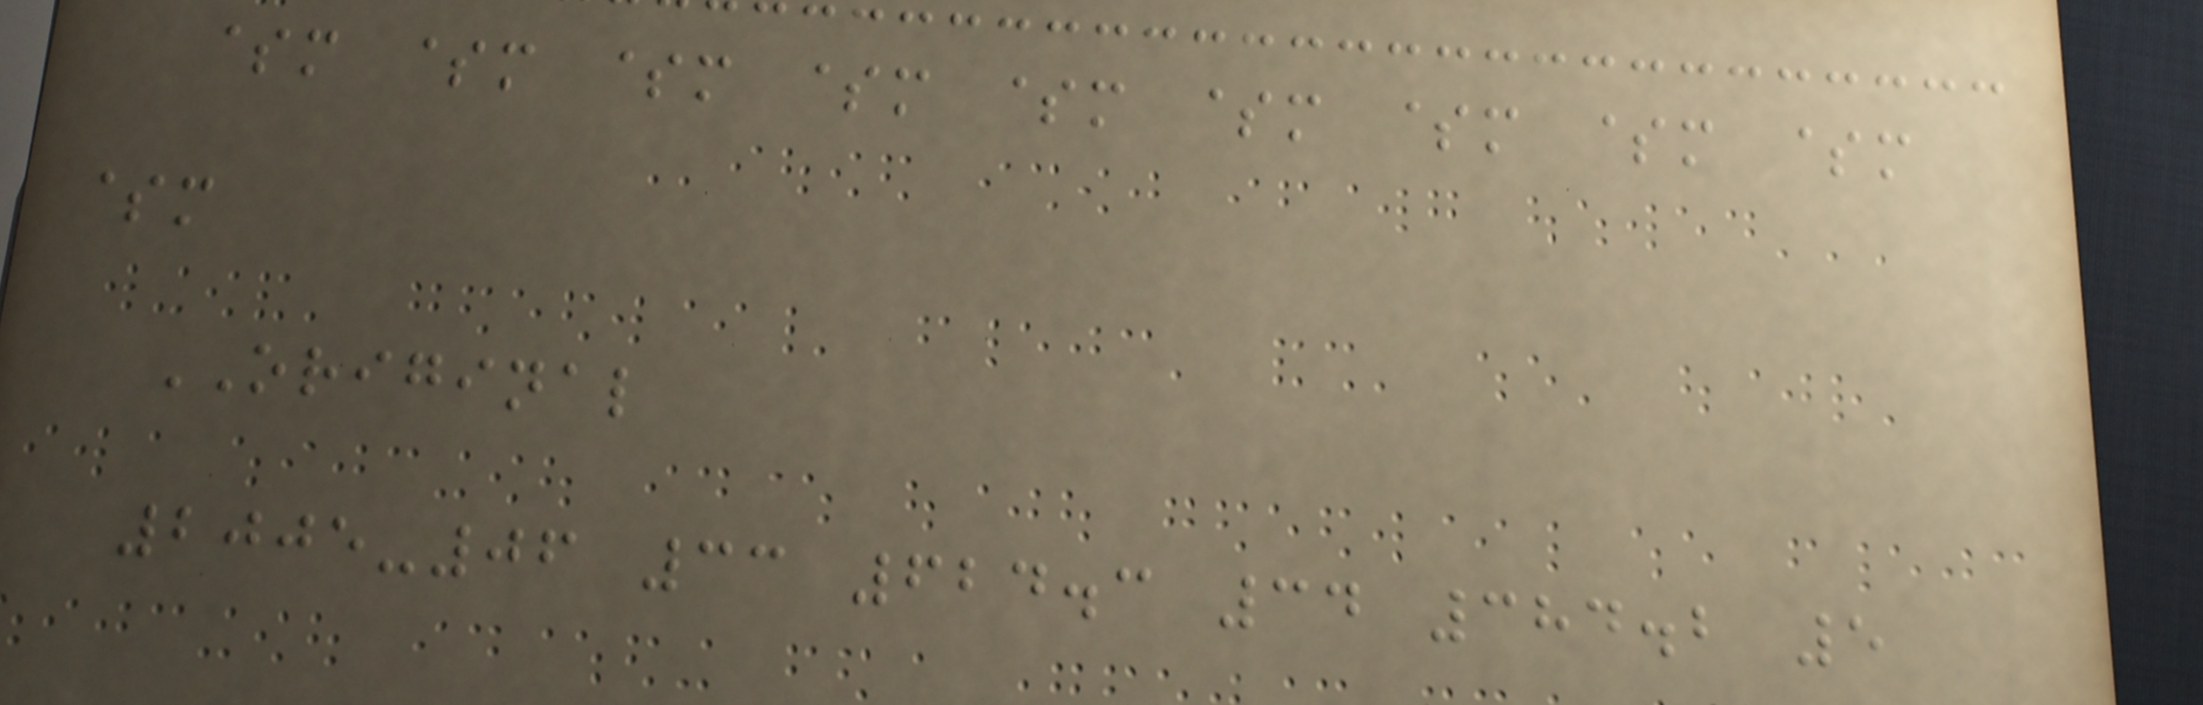$m $m $m $m $m $m $m $m $m
$m
ORIGINAL
2005-06 33 624.3 34 384.2 5
